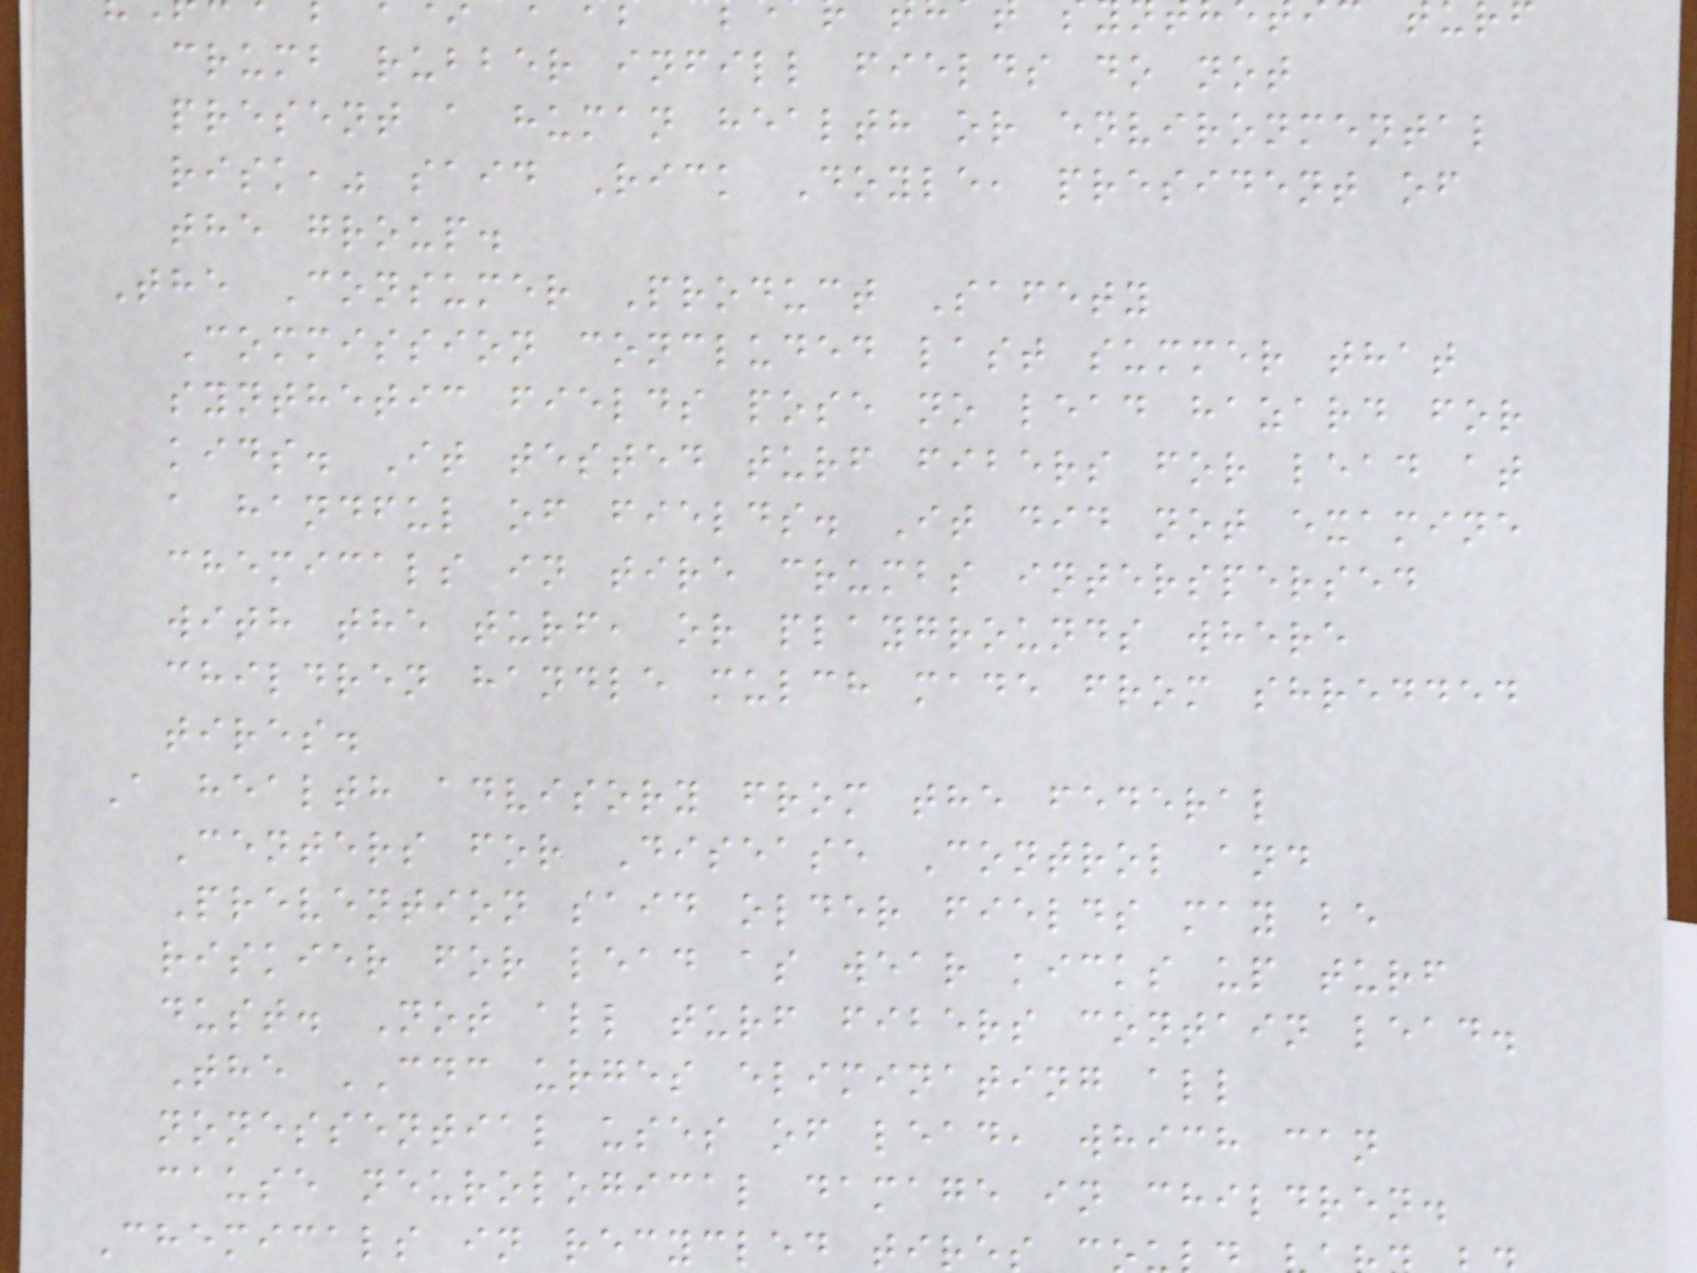crumb rubber infill fields do not
present a human health or environmental
risk," said Rick Doyle, president of
the group.
The Consumer Product Safety
Commission concluded last summer that
synthetic fields pose no lead hazard for
kids. It tested turf fibers for lead at
a handful of fields. It did not examine
chemicals in tire crumbs interspersed
with the turf, or playgrounds where
children handle mulch made from shredded
tires.
A health advisory from the federal
Centers for Disease Control and
Prevention said older fields may be
riskier for lead as wear kicks up turf
dust. Not all turf fibers contain lead.
The CDC urges eliminating all
nonessential uses of lead, which can
cause neurological damage in children.
Chemicals in recycled tire
